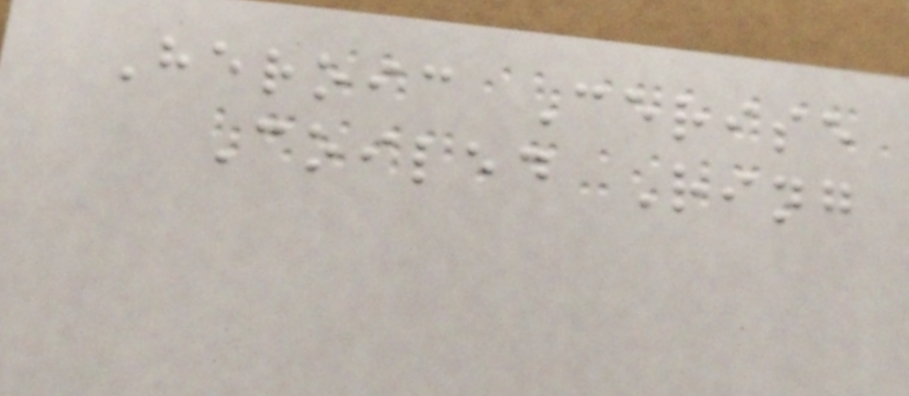Heroic Cerise
Coiled Ring
